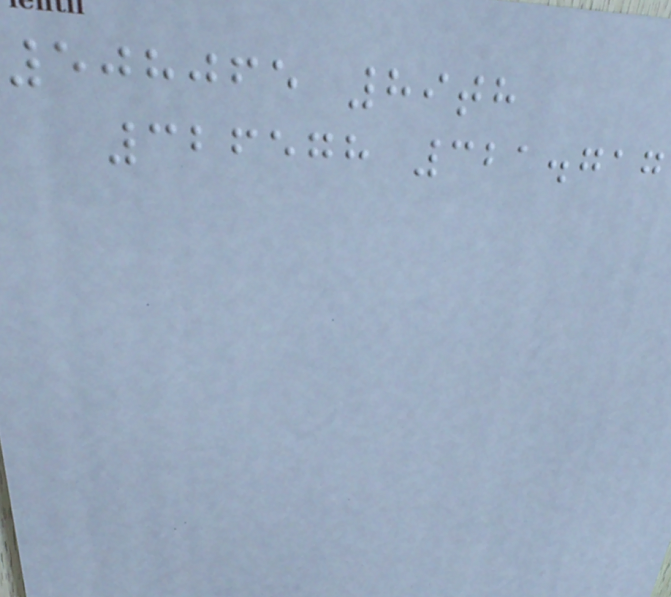508065 89th
326578 321.717
